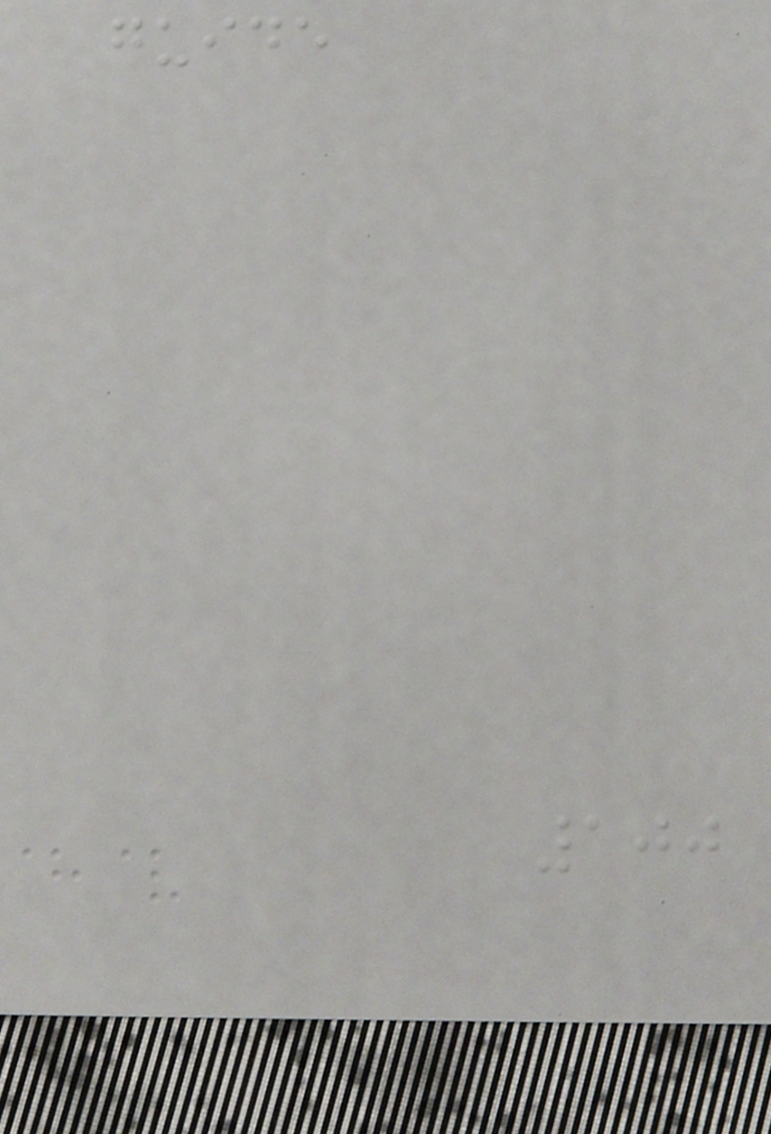guide
100
